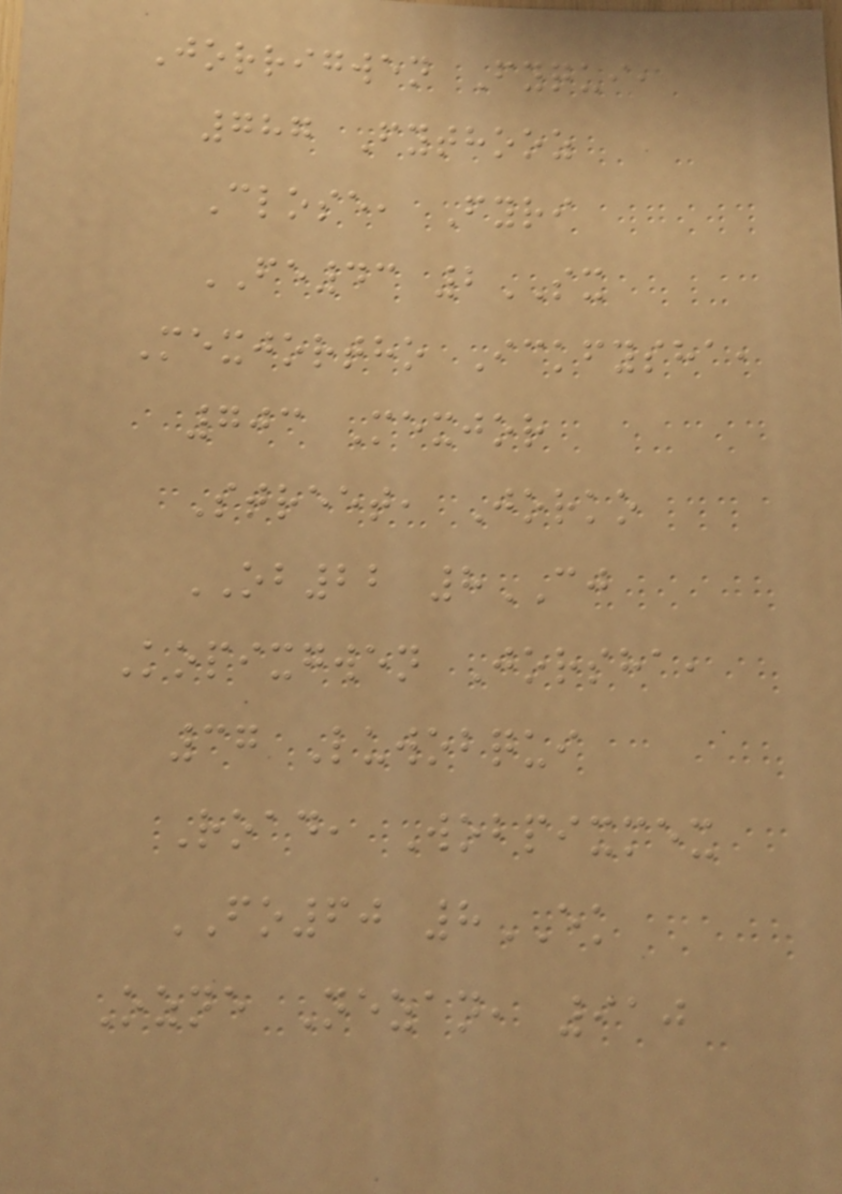Jorrigwen Fyqui,
787 Fythooz
Close, Fyri
FE43 2SX
Mexjortho Ickfysha,
703 Mexjor
Street, Jorko
OB22 8CJ
Kopixgwen Jorsha,
37 Luwobqui
Road, Wobpixmex
FO60 8EK
Ozne Nezan, 910
